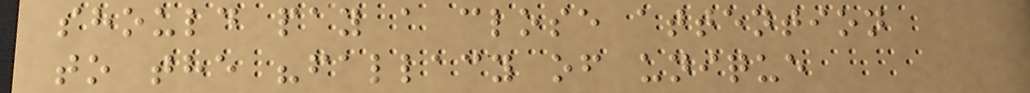should pay a close attention
to the "fallacy of unique
